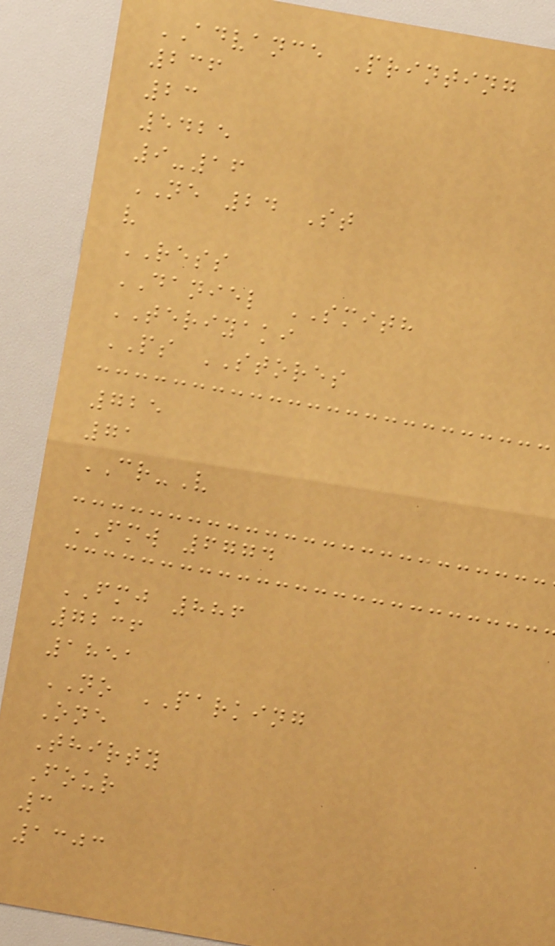ADVANCE Printing
236
23
5425
9-16
NE 24 St
v
RESS
DANIEL SMITH
TERIYAKI
PS STORES
725
71
CR-V
FMW 6774
FMJ 886
7236
1851
NO PARKING
One
Thirty
Four
3
1303
